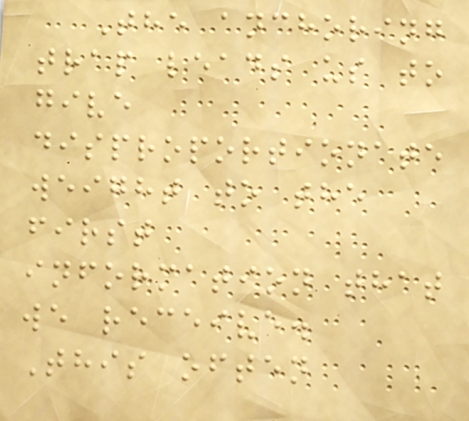The anchoring
trap leads us to
give
disproportionate
weight to the
first
information that
we receive.
This often
